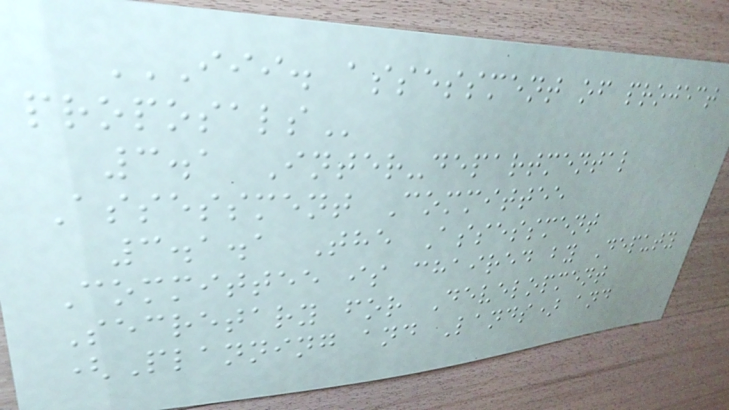III. ASSESSMENT OF PROJECT
PROPOSALS
3.1 Inter-departmental
Assessment Committee
3.1.1 The Assessment
Committee is chaired by Deputy
Secretary for Development
(Planning and Lands) and
